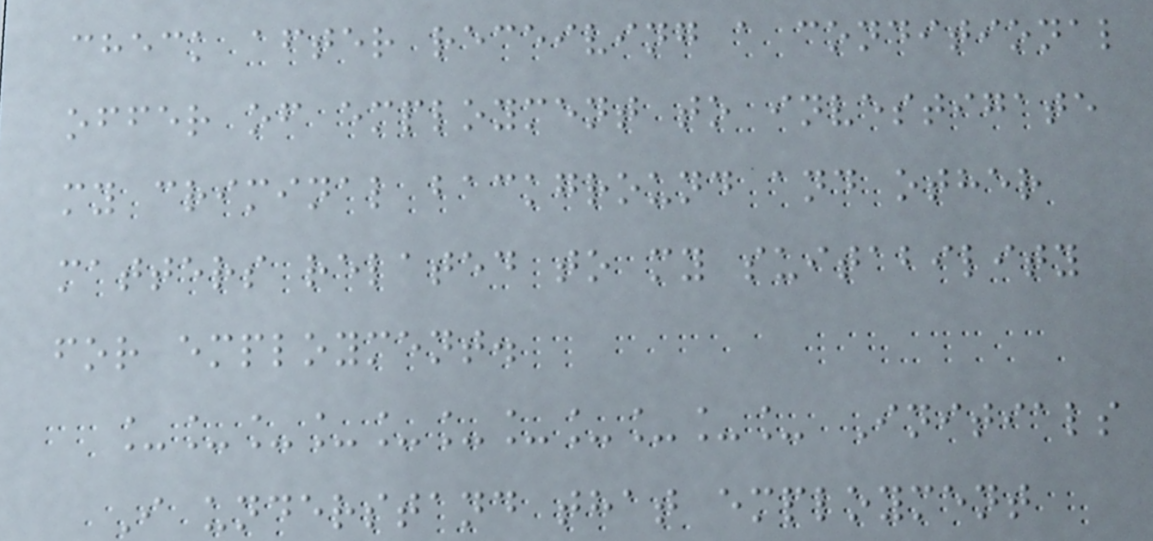check after receiving a conditional
offer of employment to investigate
my criminal background and other
matters related to my suitability
for employment.
___________ Initials
I understand that employment
